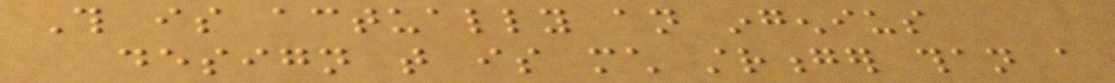This is actually an ingenius
design that is much stronger than a
